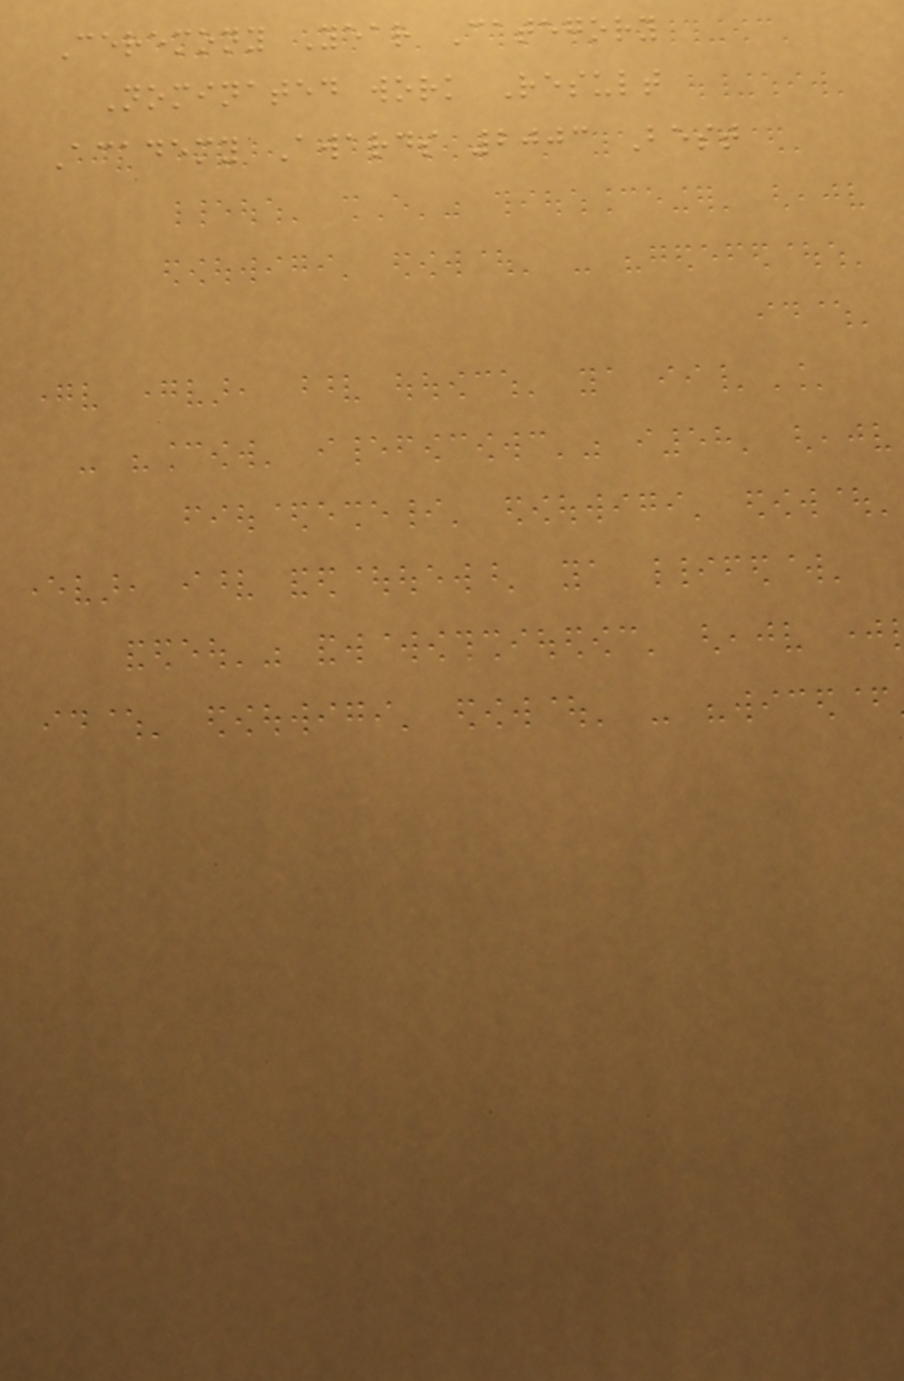Ceremony Year Category
Nominated work Result
Academy Awards 2003 Best
